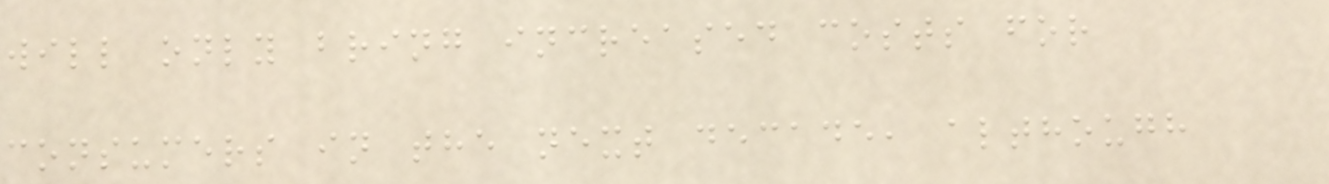will only bring increased costs for
consumers in the next decade, although
